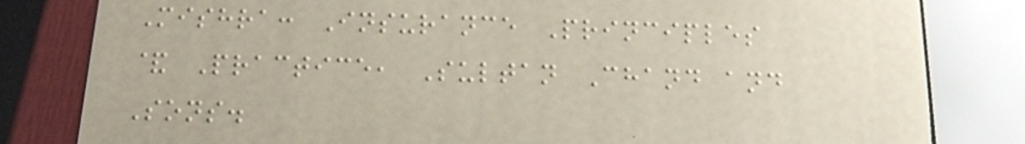Mishra: Insurance Principles
& Practice, Sultan Chand and
Sons.
